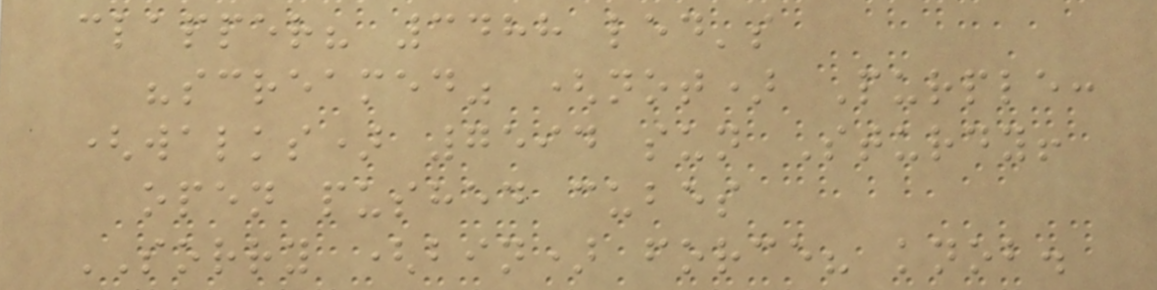clapper? 3488 led's
"screamed" (not) Purple:
(walks) 7594 sun Sturdy!
open pushed cubes
SORRY (bin) force? knob.
